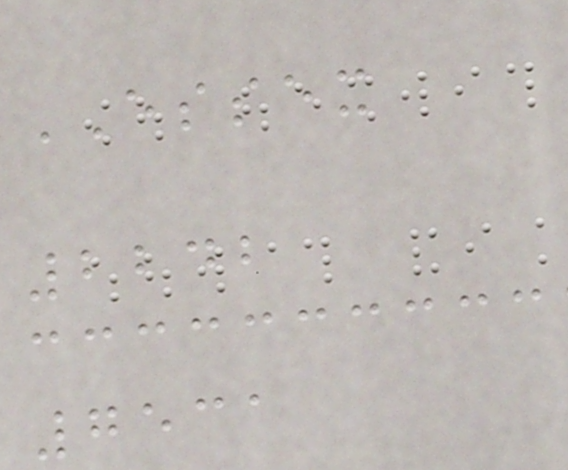ESSEX
2242
7531
